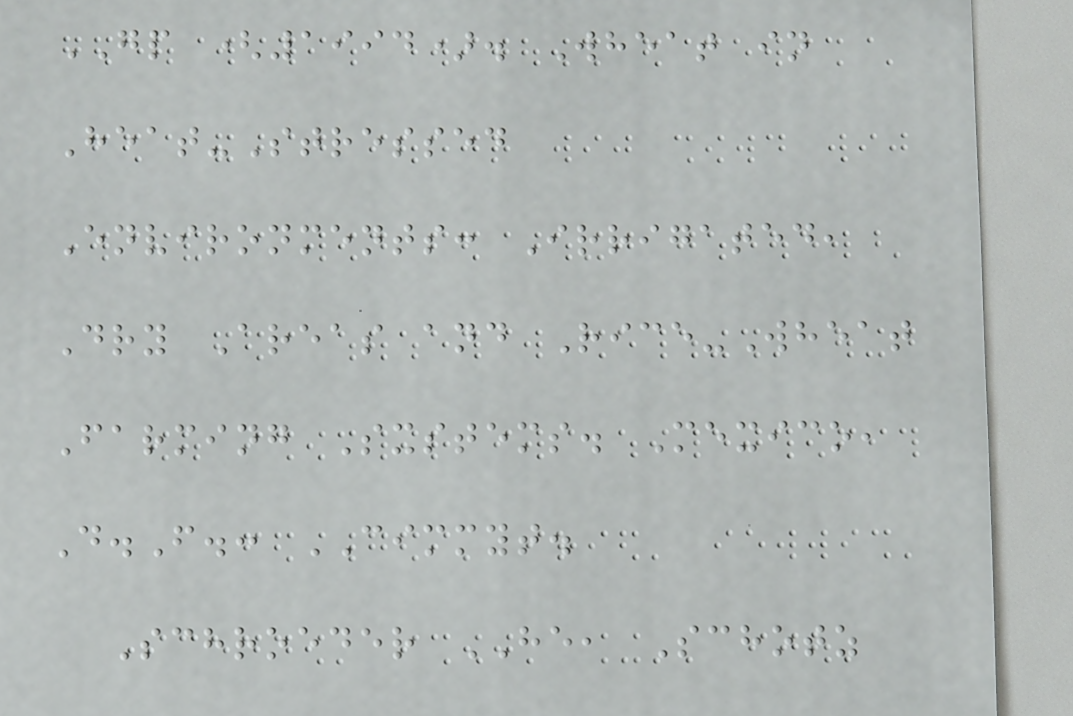GP (1994). Wheat in
Heat-Stressed
Environments: Irrigated,
Dry Areas and Rice-Wheat
Farming Sxstems. Mexico,
D.F.: CIMMYT.
Schroeder HE, Schotz
